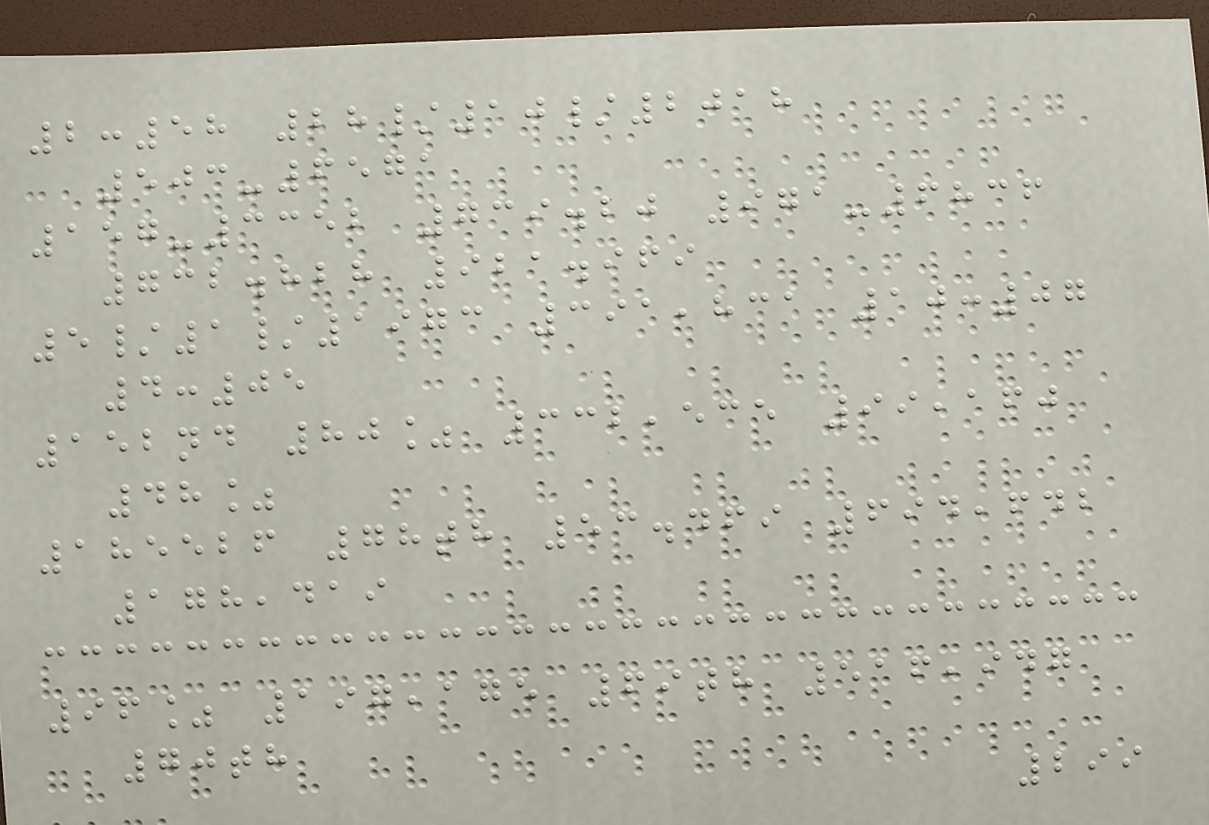2:58 28/10/2018
503-6571
157-3352 739.20 971-6836
732.828 921.969
5/1/1973 391,831 10:07
4:05
152nd 80% 332,535 99,160
48%
185526 78th 53.469 694,642
178,419
96% 197,175 69th 516,947
70th
299
